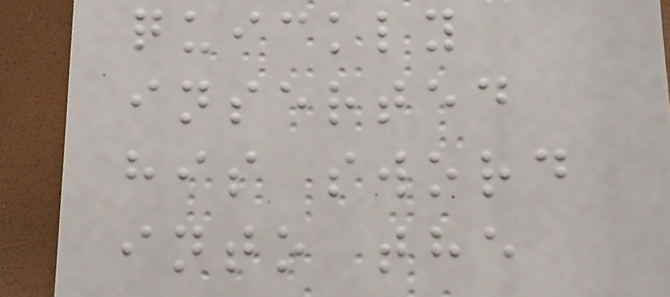quickly
inserted
his sword
into the
